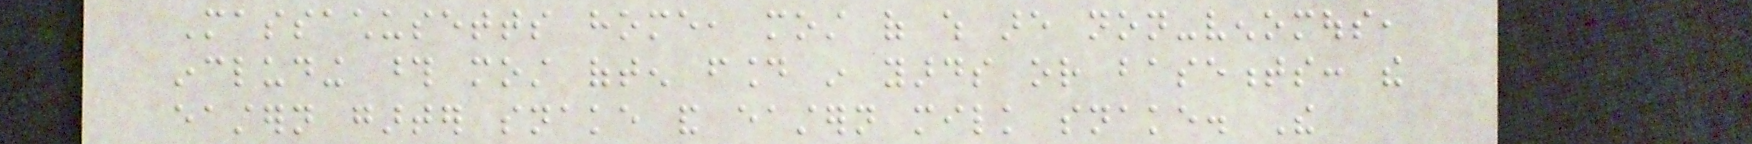Massachusetts home, most of which are non-venomous,
including those most often found in yards or basements: the
eastern garter snake and eastern milk snake. The
